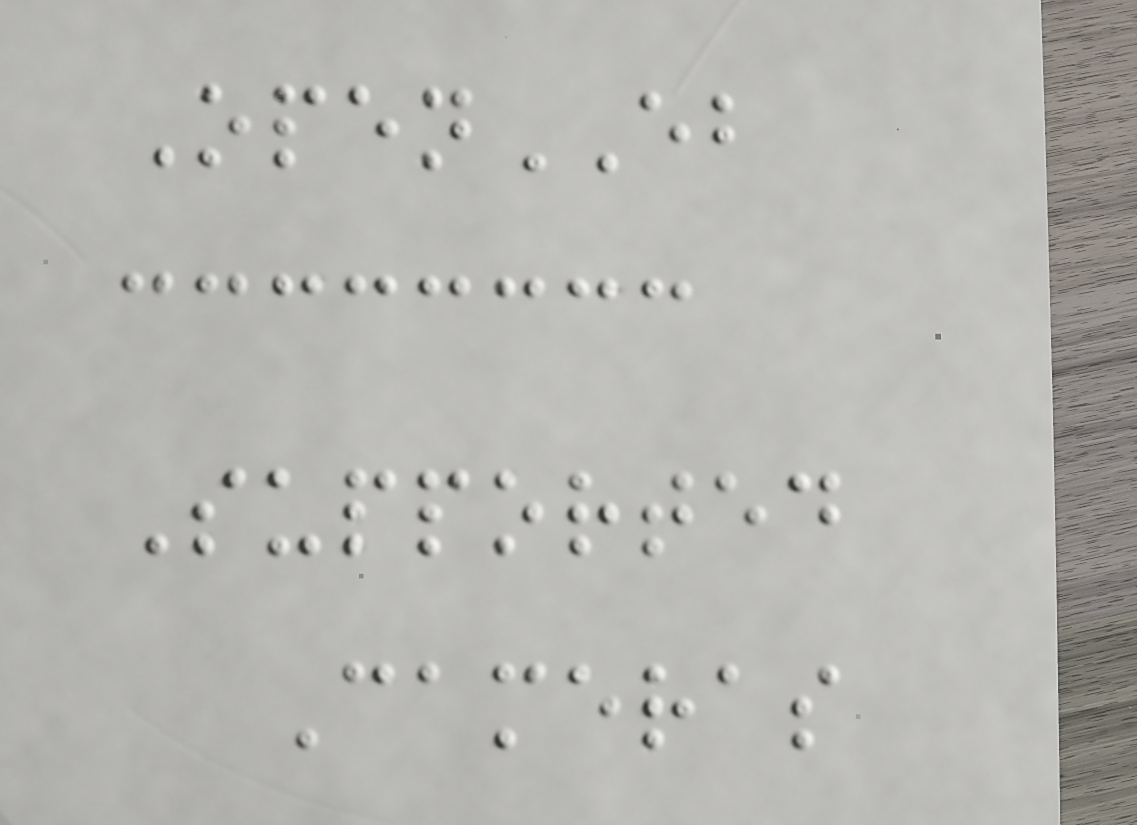OpenEB
Supported
Cameras
